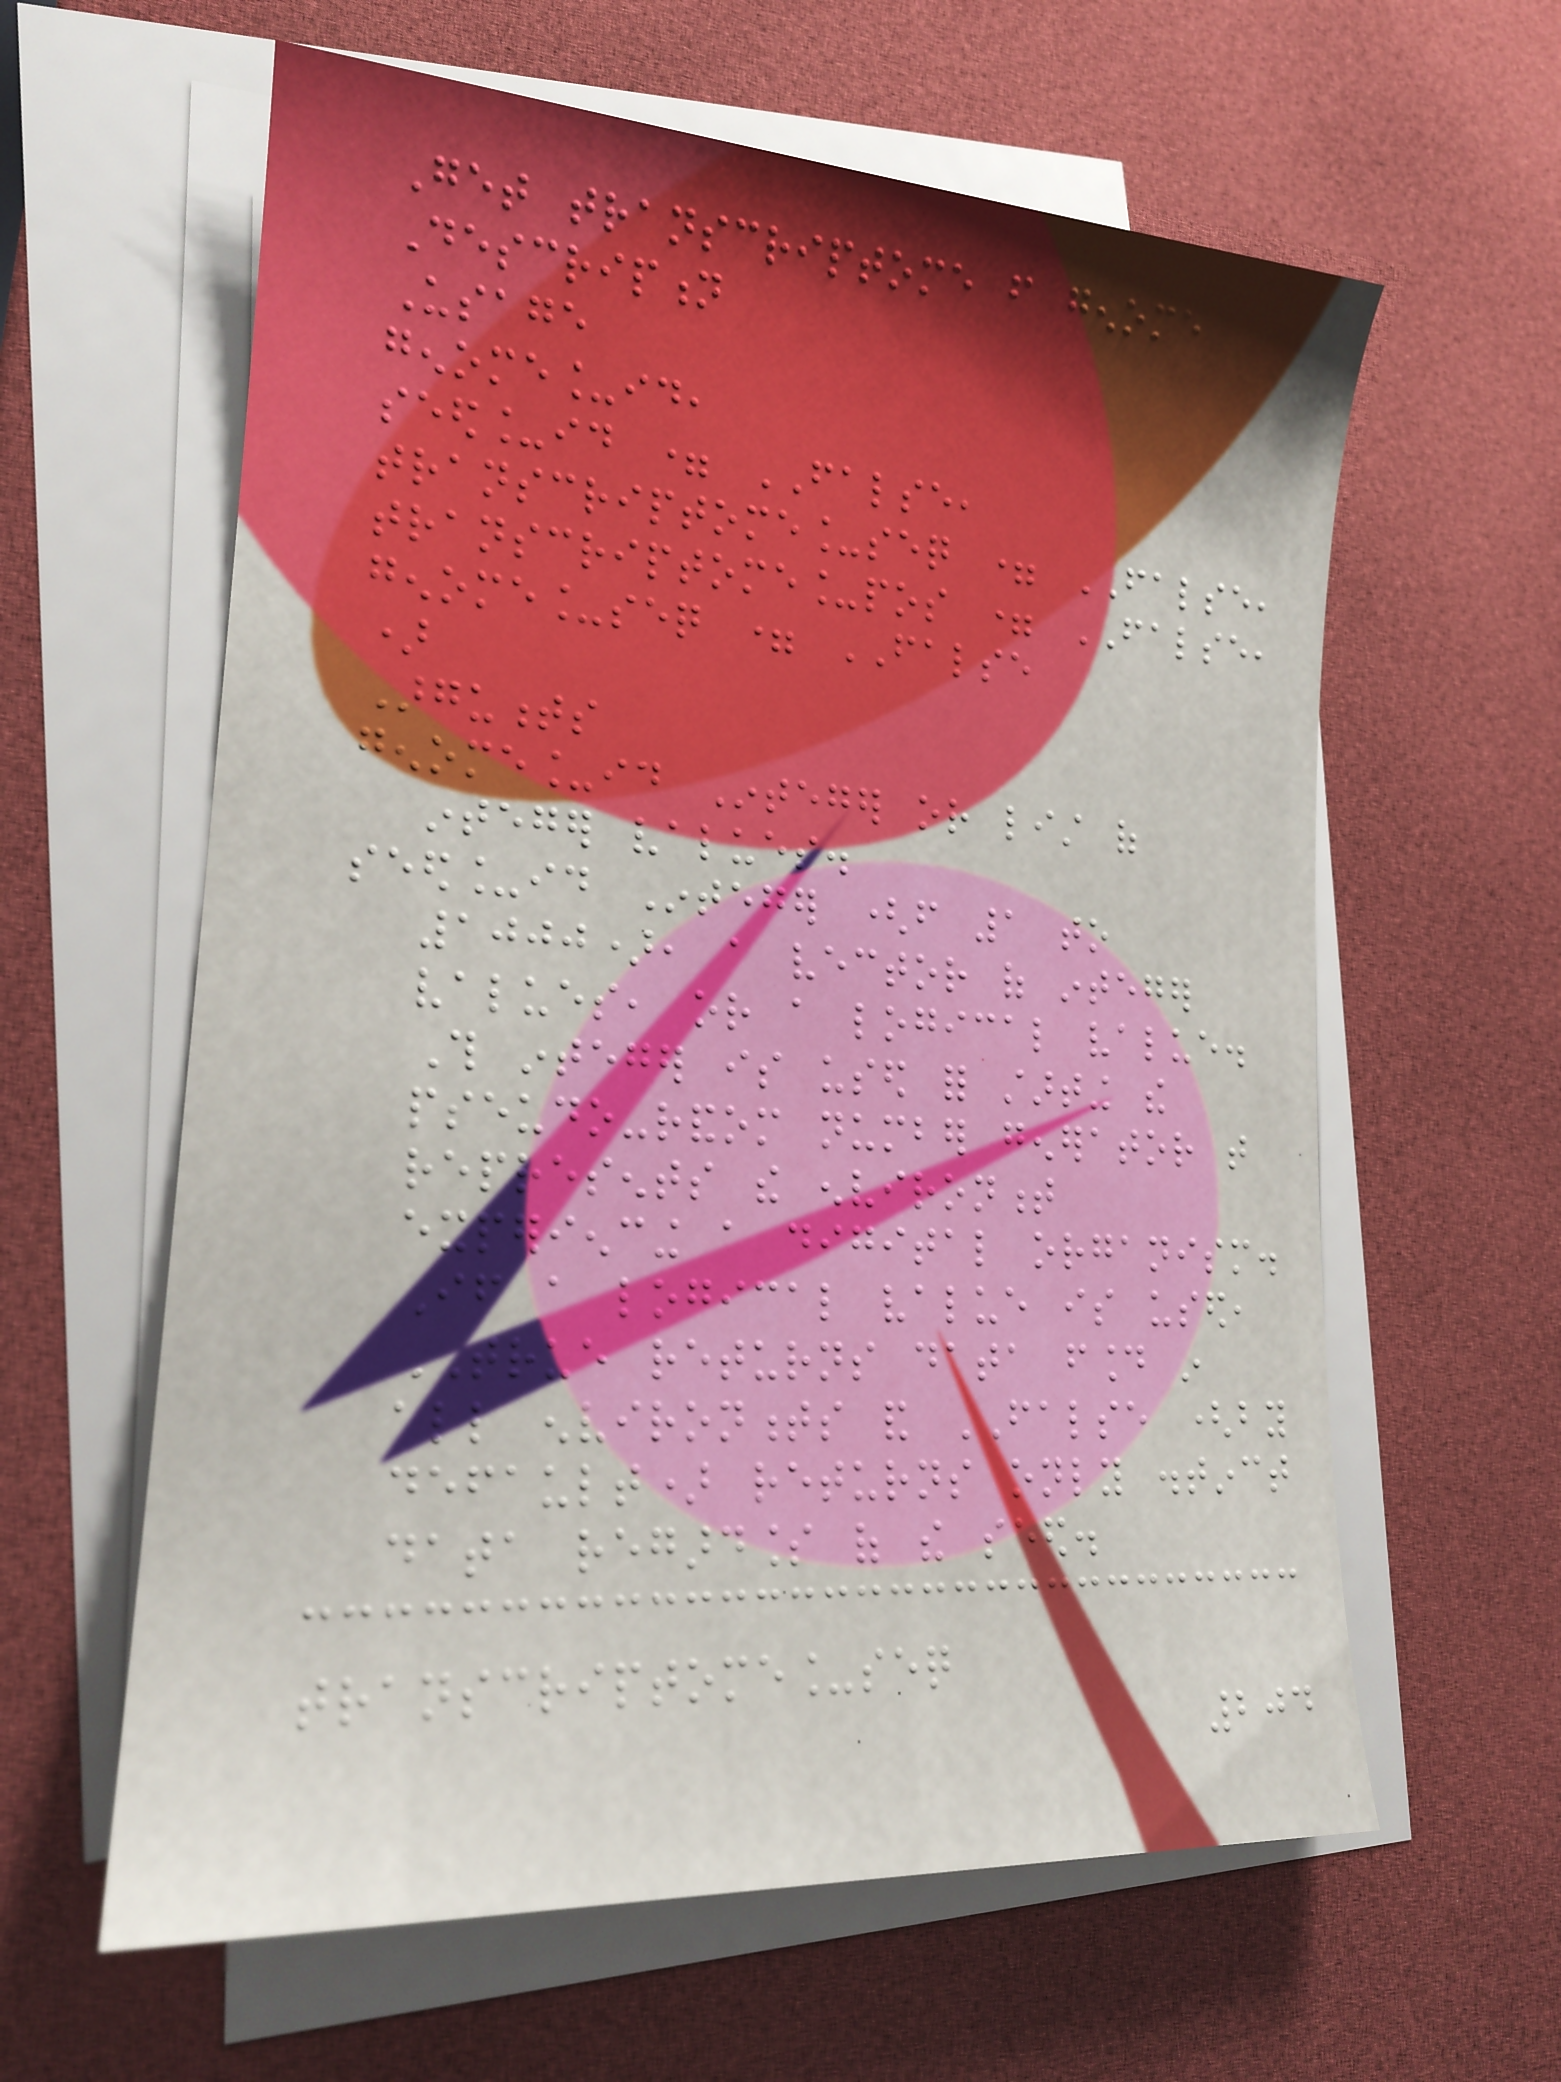Get transcriptome from genome
Description
Usage
genome_id,
seed_id = FALSE,
transcriptome_seq = FALSE,
transcriptome_pos = FALSE,
genome_seq = FALSE
)
Arguments
genome_id Integer or list of
integer values.
seed_id Integer (from 1 to
1000), a vector of integer
values, or a logical value.
This integer is used for starting the
pseudo-random number generator that
represents the environment
experiencing a digital organism.
If a logical value is used,
TRUE returns data found in
all environments and FALSE (by
default) returns only distinct
data regardless of the seed.
transcriptome_seq
204
